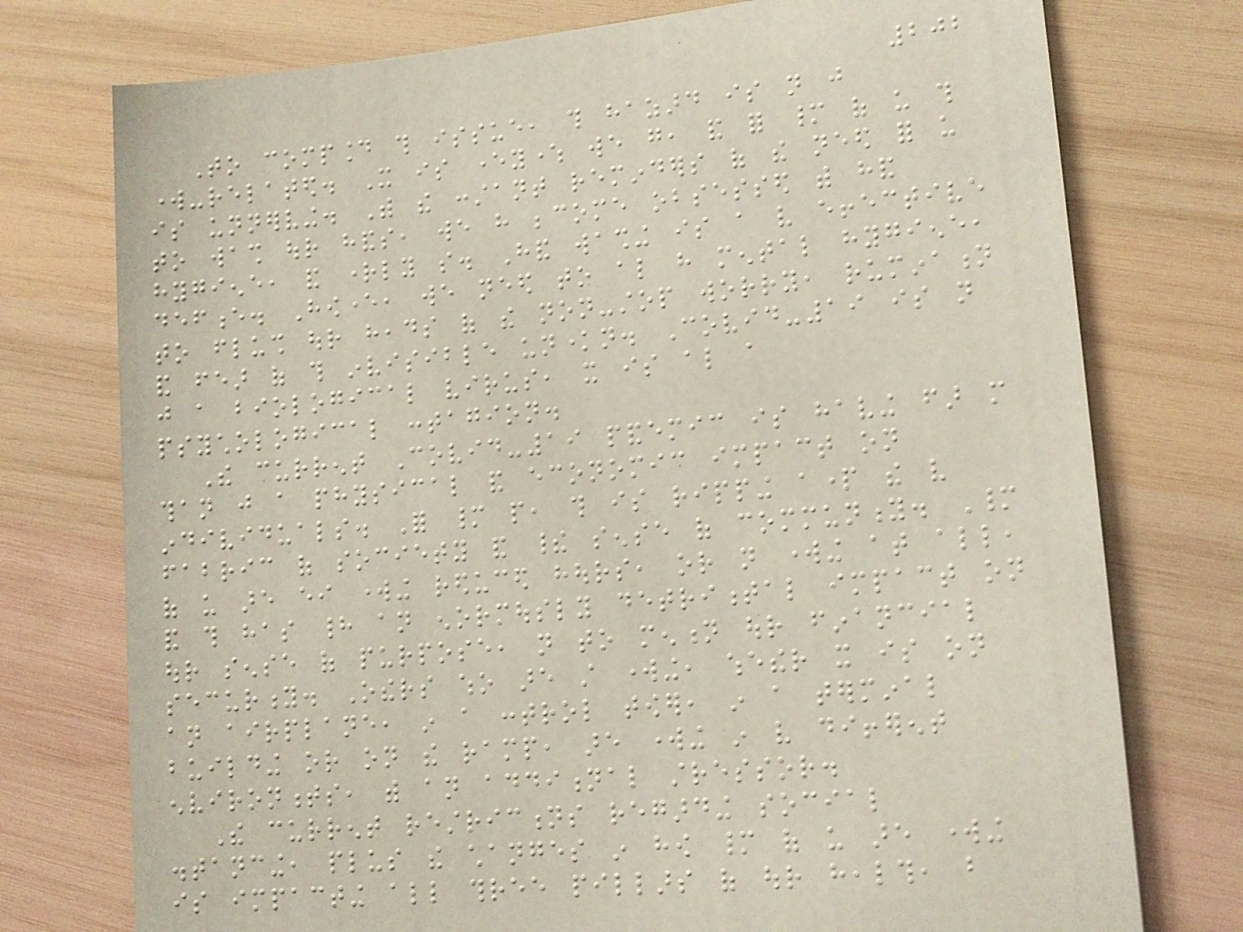202
To compound this issue, this hazard is not just
work-related. It is everywhere we go, and for many of us this
is unnerving. With the constant reminders of the need for us
to wash our hands, we have become obsessed with hand
hygiene, and rightly so. Hand washing is a very effective
defence. However, we need to also have mental hygiene,
to flush our heads of the non-stop worry, rumination
and fear of this invisible unknown. Covid-19 is not
just a biological virus, it is also a
psychological contagion.
The current Covid-19 pandemic is having far more
than just a physical and economic impact on
individuals. For many people, this is ripping apart the very
fabric of society and their sense of community. Many
of us are either working reduced hours, or not working at all,
and this has had an enormously detrimental impact on
our sense of purpose, not to mention our financial
security. Others who are still working, whether it is on
an airplane, in a control tower, in a terminal
building or on the ramp, are working in very different
environments, with an additional stressor.
The current restrictions regarding social
distancing, plus the changes in how many of us are working
is impacting all three pillars of our health, but
